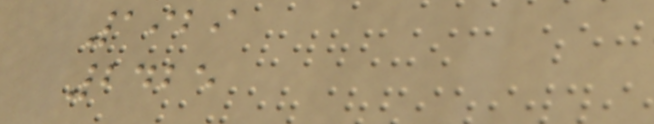1929
2425
